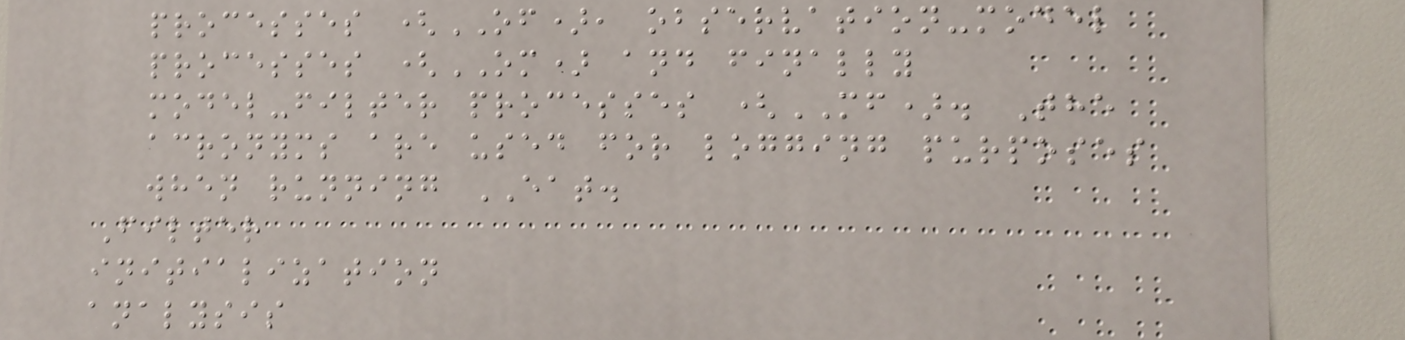processes (OF), observation-model
processes (OM) and finally
model-filter processes (MF). The
acronyms are used for logging purposes
when running EAT.
Filter
initialization
analysis
